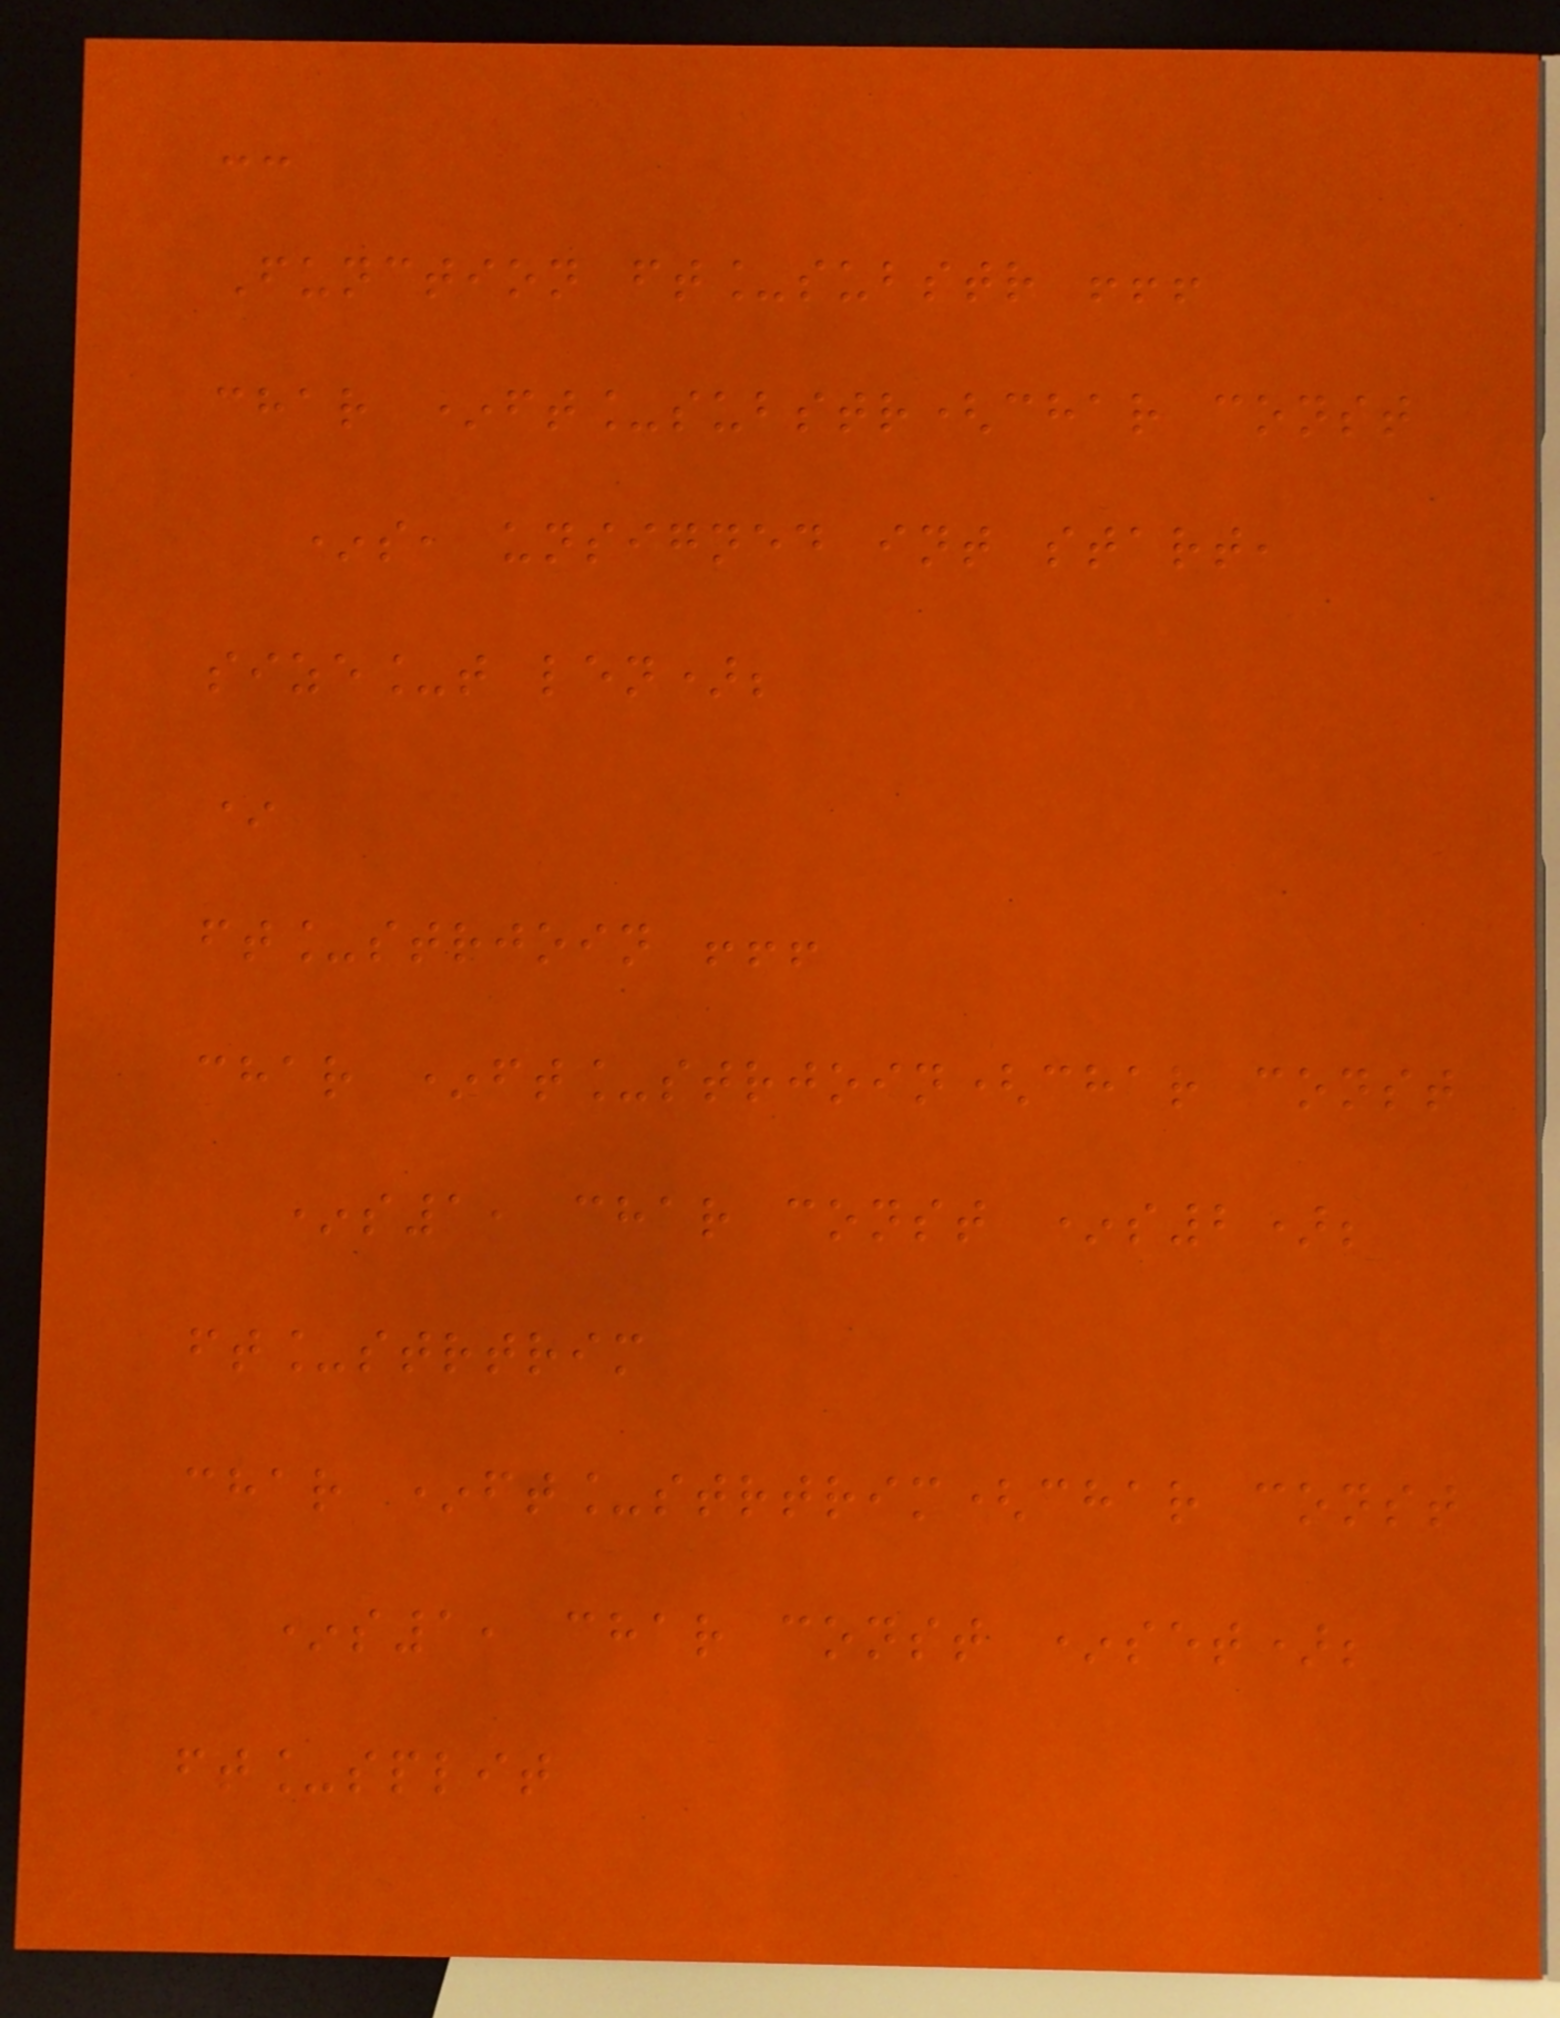--
Function ft_substr !!!
char *ft_substr(char const
*s, unsigned int start,
size_t len);
*
ft_strjoin !!!
char *ft_strjoin(char const
*s1, char const *s2);
ft_strtrim
char *ft_strtrim(char const
*s1, char const *set);
ft_split
